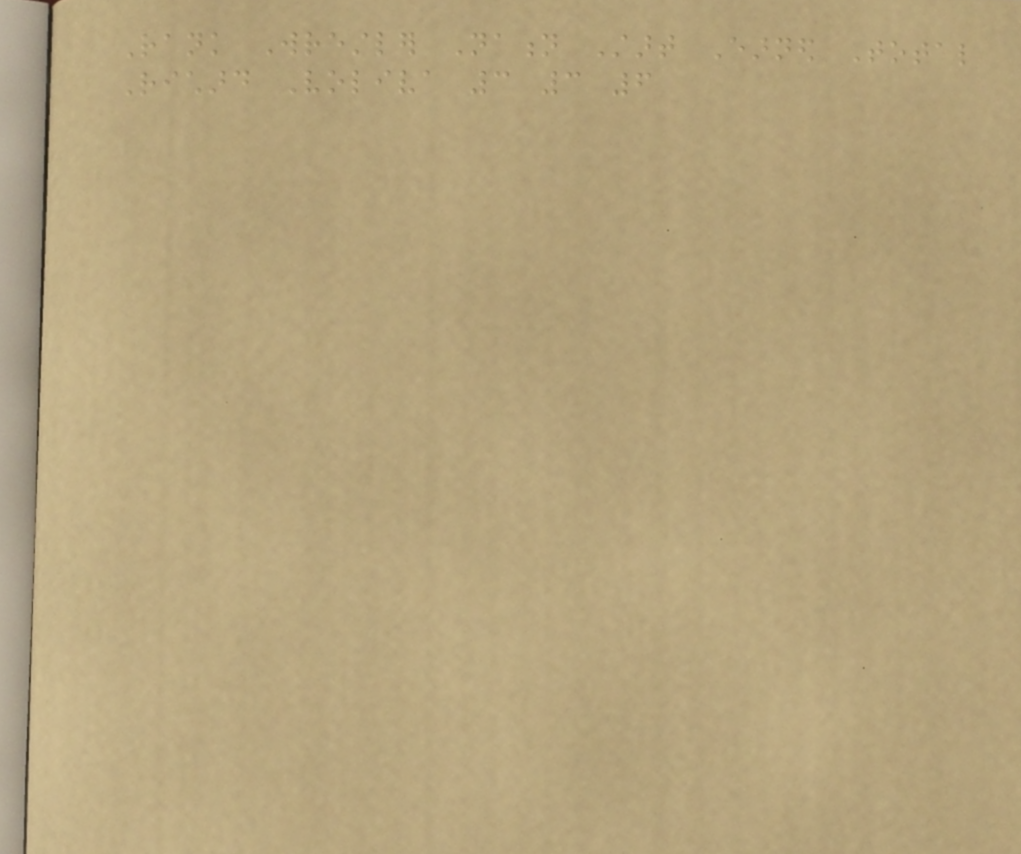Rank Wrestler Nation Start Earned Total
Richard Voliva 3 3 6
